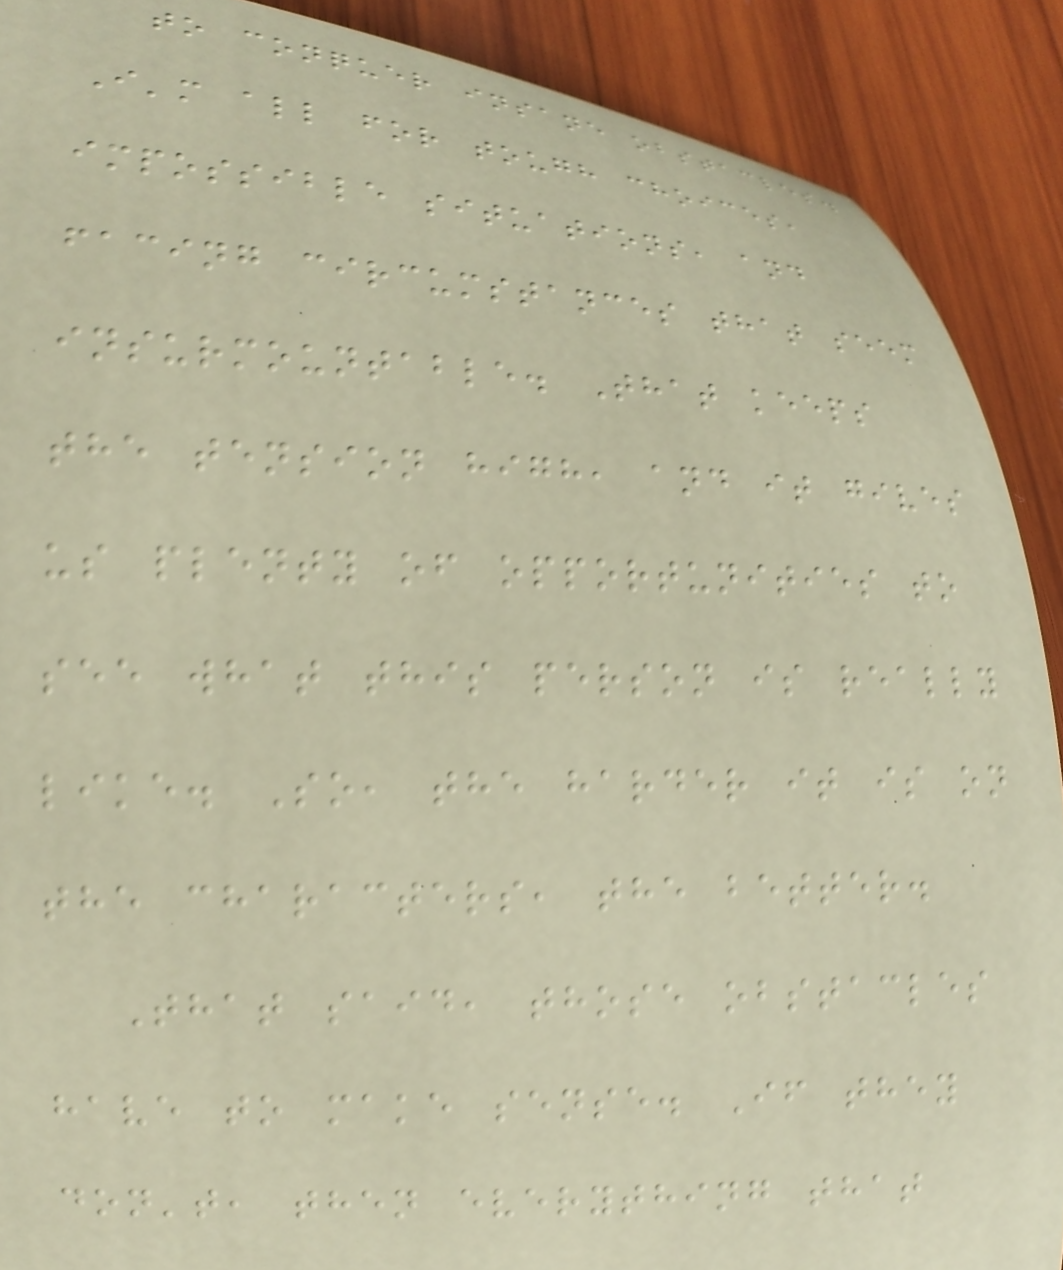to conquer insane obstacles.
I'm all for tough choices,
impossible situations, and
facing circumstances that seem
insurmountable. That keeps
the tension high, and it gives
us plenty of opportunities to
see what this person is really
like. So, the harder it is on
the characters, the better.
That said, those obstacles
have to make sense. If they
don't, then everything that
